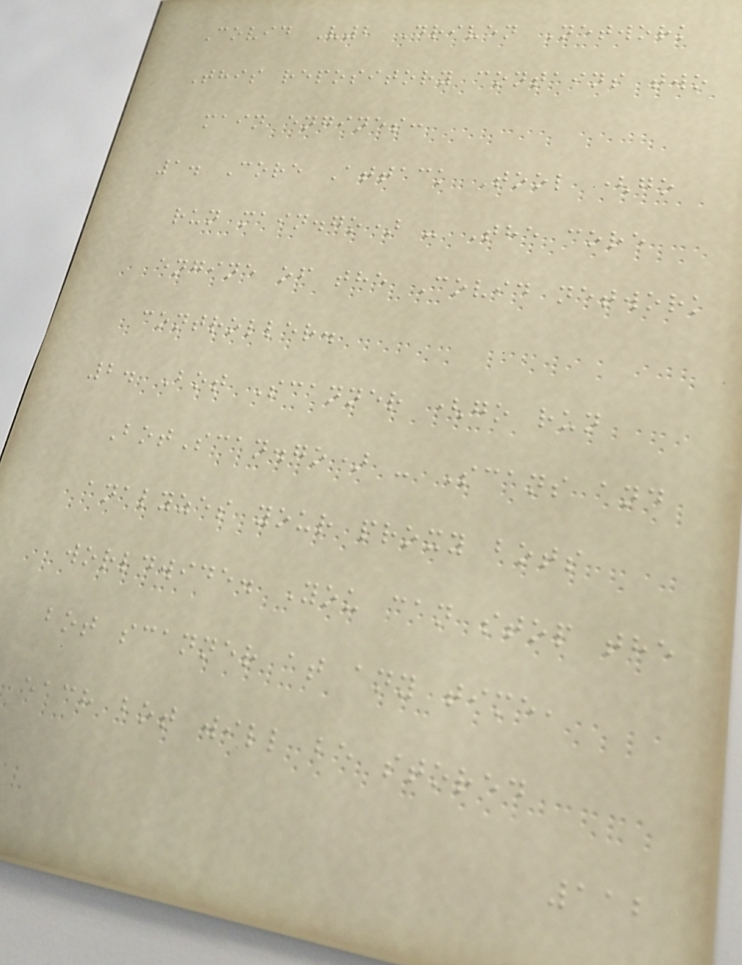Covid V2 Driven Network
This repository contains two
main engines:
1. Core Attack Tool (go
run main.go) - The core
engine of the Covid network
controller.
2. Bot Scanner (go run
BotScan.go) - Scans and
analyzes your proxy bots
worldwide. You can stop the
bot scanner at any time,
each bot will be stored
112
